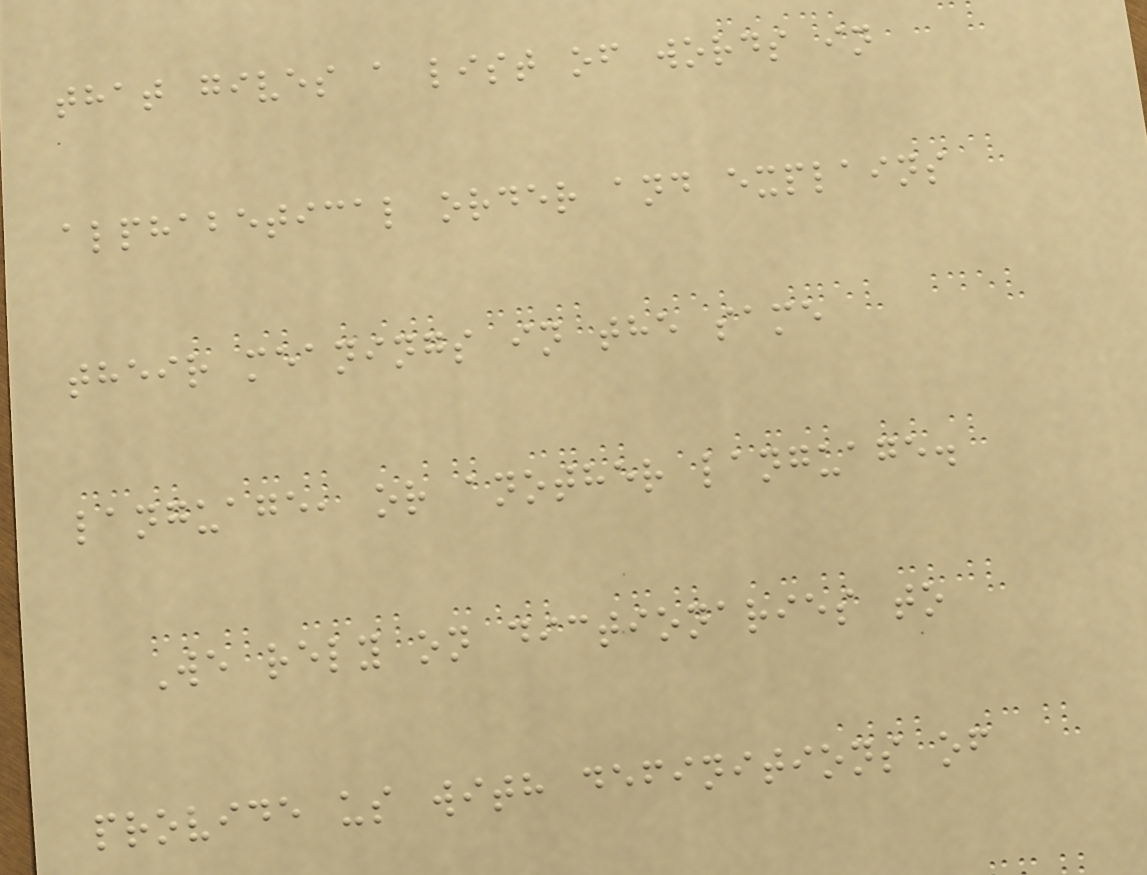that gives a list of words in
alphabetical order and explains
their meanings in the same
language, or another language.
We rely on dictionaries to
provide us with definitions of
